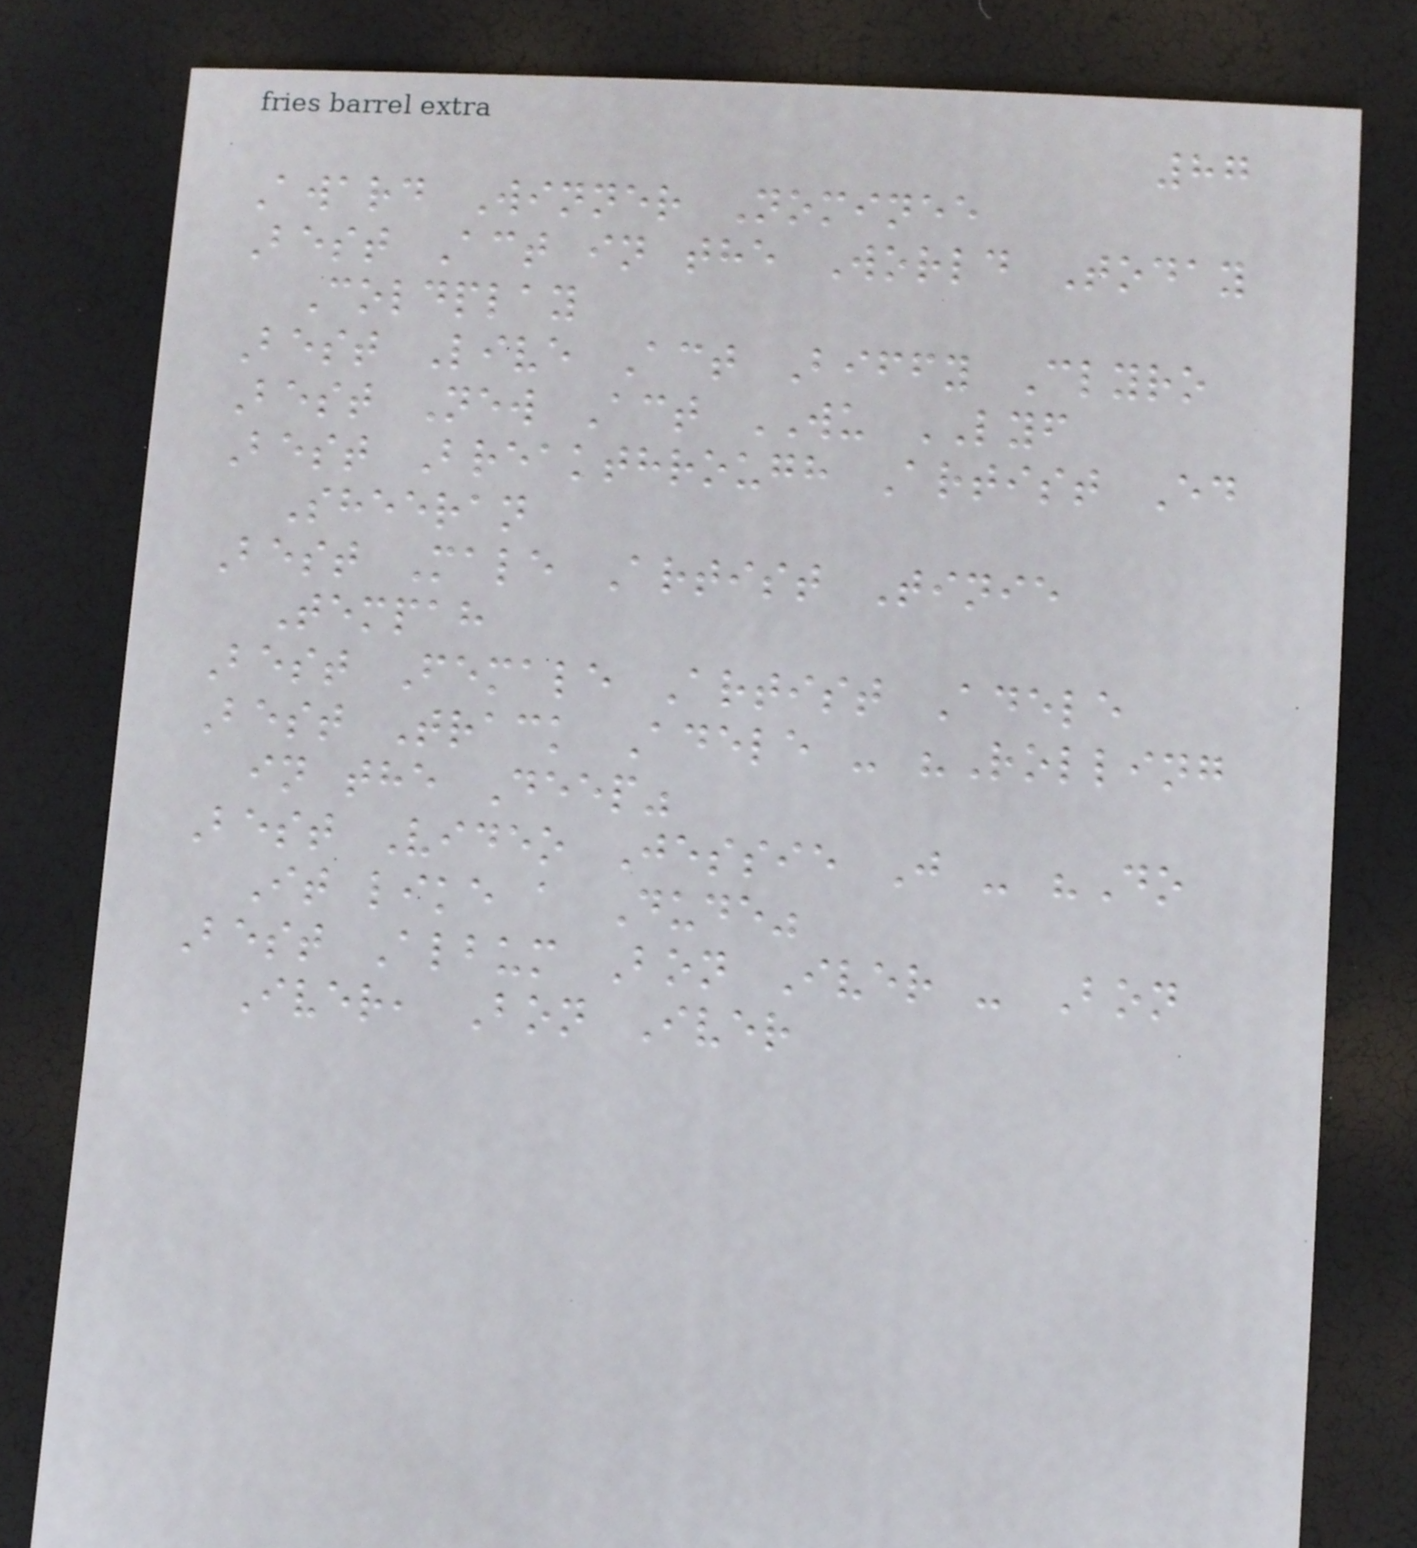87
Award Winner Nominee
Best Act in the World Today
Coldplay
Best Live Act Biffy Clyro
Best New Act WU LYF
Best Breakthrough Artist Ed
Sheeran
Best Male Artist Tinie
Tempah
Best Female Artist Adele
Best Track Adele - "Rolling
in the Deep"
Best Video Jessie J - "Do
It like a Dude"
Best Album Bon Iver - Bon
Iver, Bon Iver
